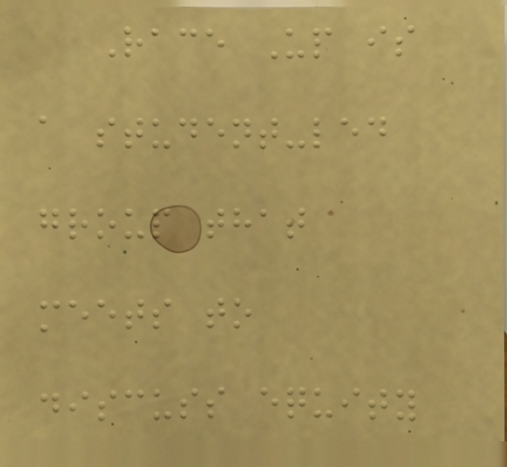Race Up is
a student-led
group that
meets to
discuss equity
